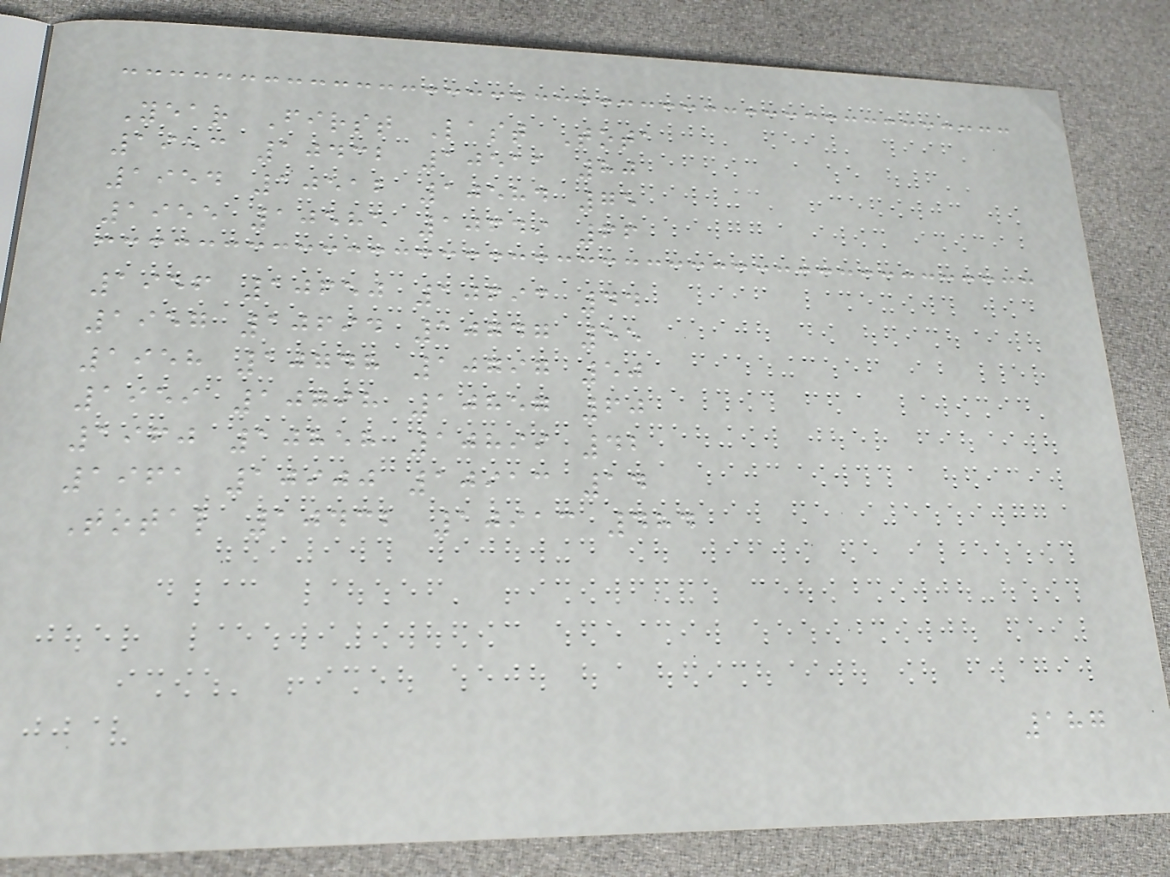Year First Last Tota
1953 10432 10511 80
1954 10512 10584 75
1955 10585 10649 66
1956 10650 10693 44
1957 10694 10747 55
1958 10748 10797 50
1959 10798 10857 60
1960 10858 10899 42
1961 10900 10913 14
Total 10432 10913 484
187
